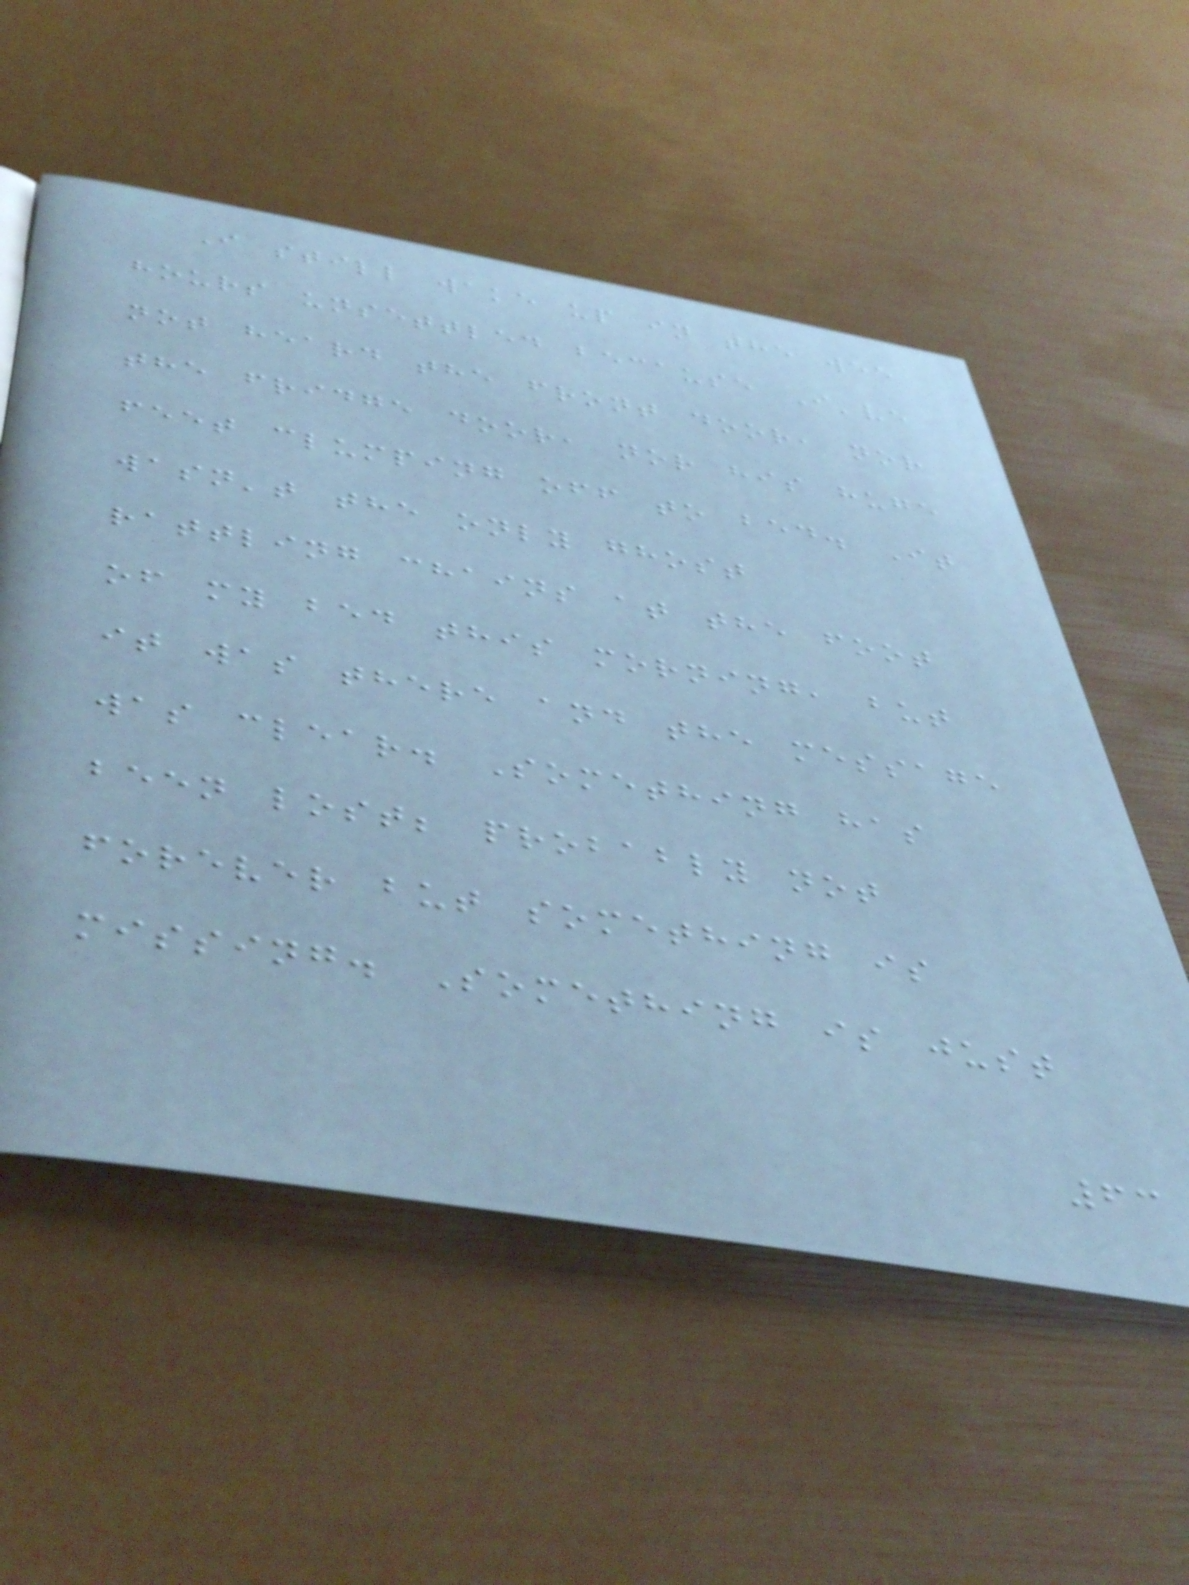I still wake up in the wee
hours unsettled because I've
not heard the front door, nor
the fridge door, nor his huge
feet clumping off to bed. It
wasn't the only ghost
rattling chains at the foot
of my bed this morning, but
it was there and the message
was clear. Something has
been lost; probably not
forever but something is
missing. Something is just
63
